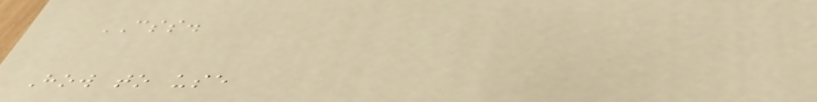CSS.
How to use
